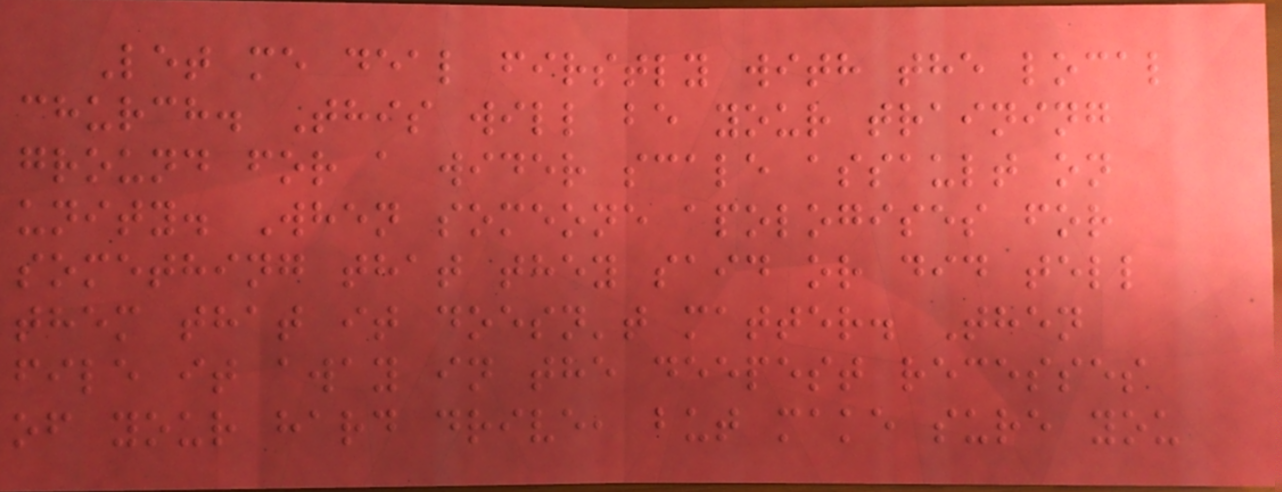Let me deal firstly with the local
church. This will be your training
ground for a wider scale assault on
unity. When someone apologises for
something that they said or did tell
them that it doesn't matter. Then
file it away in the deepest recesses
of your hard drive, but make sure you
